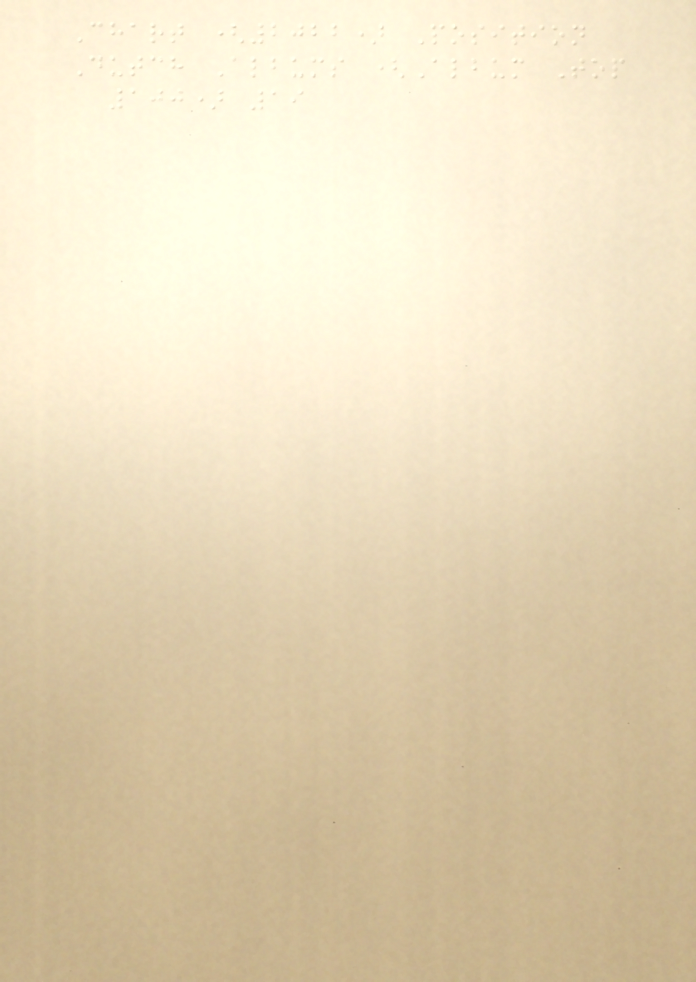Chart (2022) Position
Dutch Albums (Album Top
100) 19
